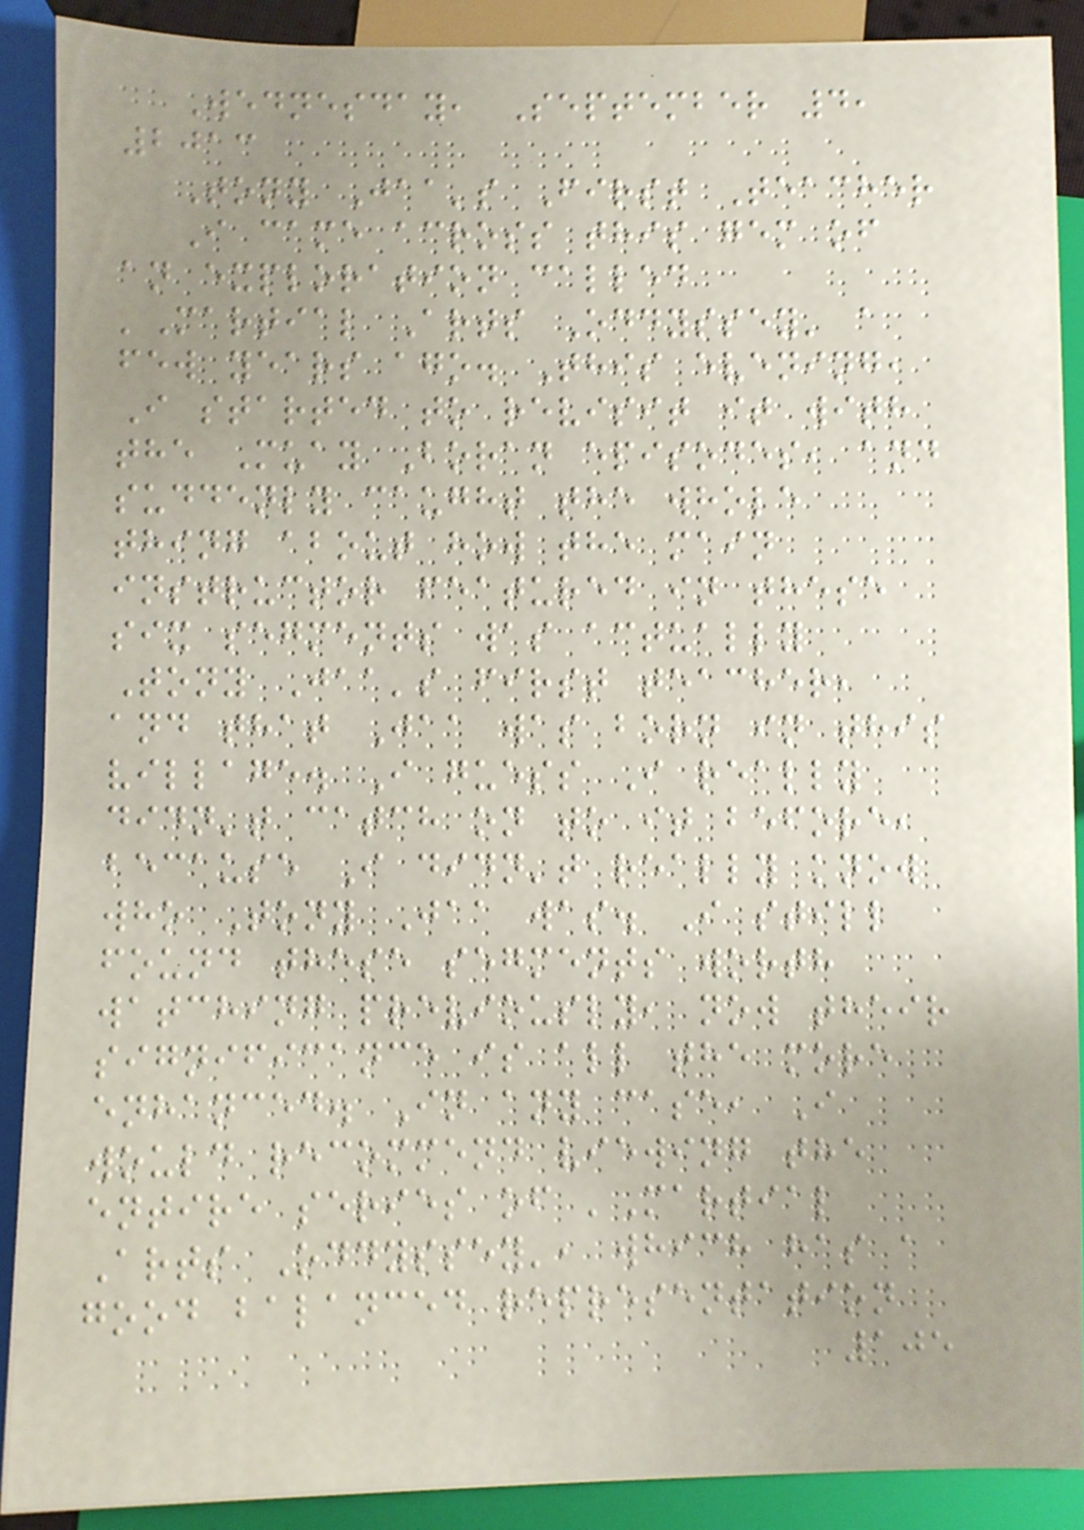Wednesday, September 4,
2013
Tony Jaa's First Teacher
I came across this gem of
an exploration called
'Martial Arts Oddyssey' a
few years ago. This evening,
I started to revisit it with
the Muay Boran episodes, and
suddenly caught the whole
thing about how the main
instructor featured in these
six segments was actually
Tony Jaa's first teacher,
and that Jaa was born in this
village. I guess I really
didn't catch on to it before,
because I didn't really know
who Tony Jaa was. I still
found these segments worth
watching previously, now their
significance is all the more
enhanced. In any case, I
would recommend viewing the
entire series of 'Martial
Arts Oddyssey', which has a
good balanced representation
105
